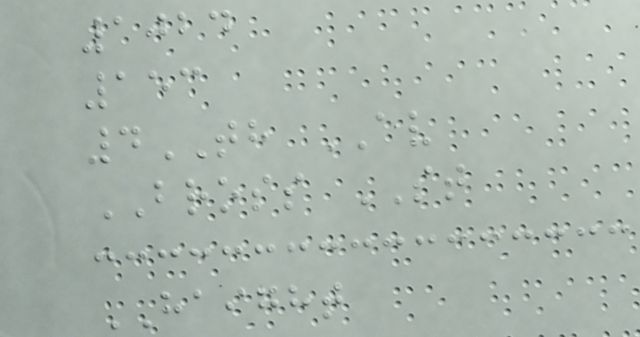1024
153
4TH AV
BROSS ST
HAIGHT
